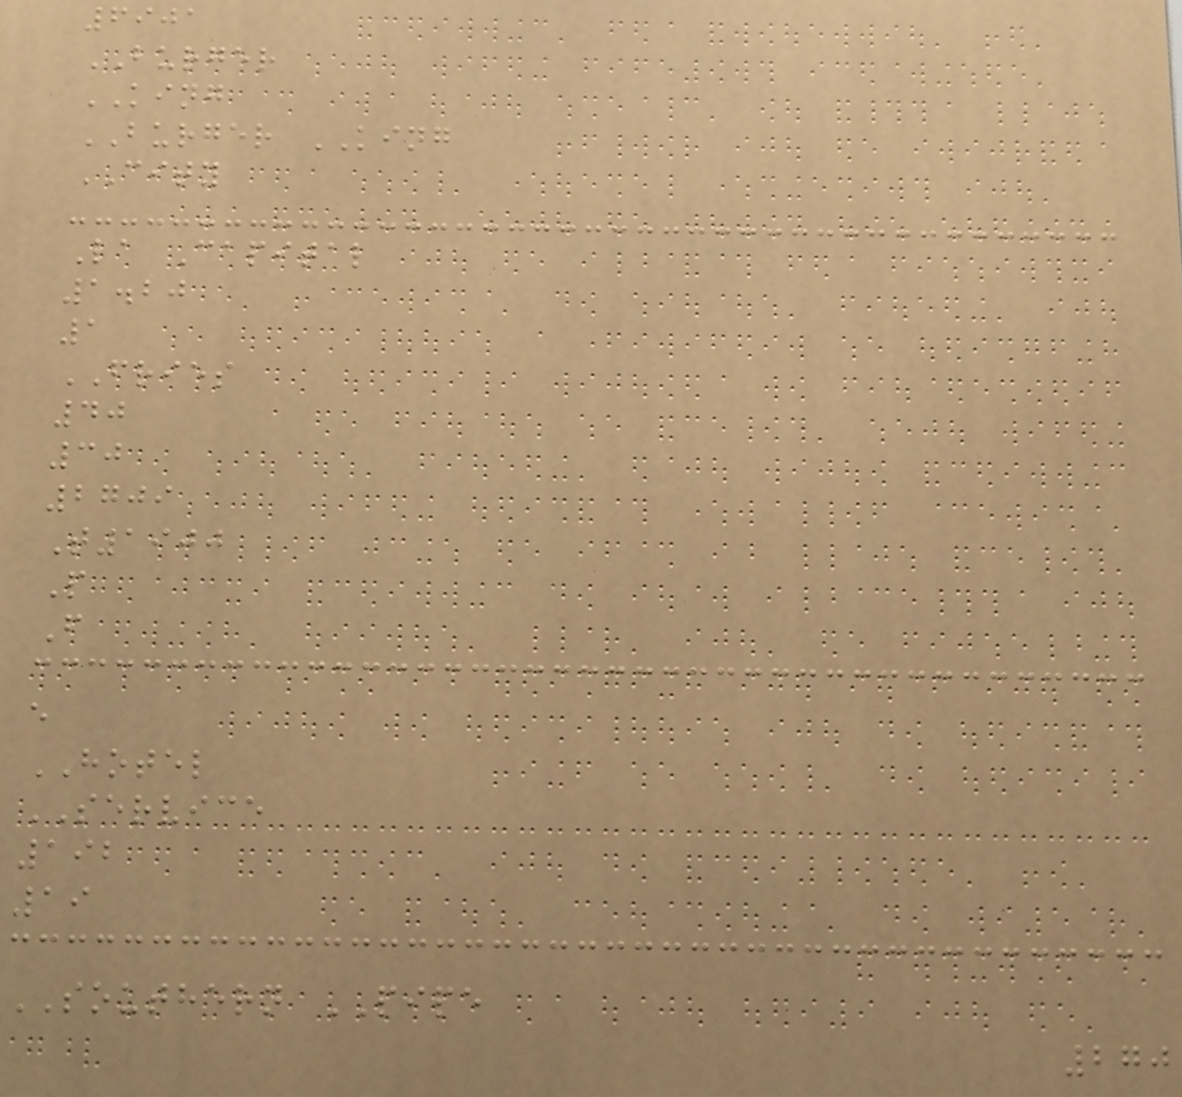6901
BURGER
KING
BURGER KING
CITY
La Capital
1.20
1
FRIES
40
30
2709
T1900
P
F
e
HOTEL
SERVICE
192
19
SOUTHERN PIPE
270
